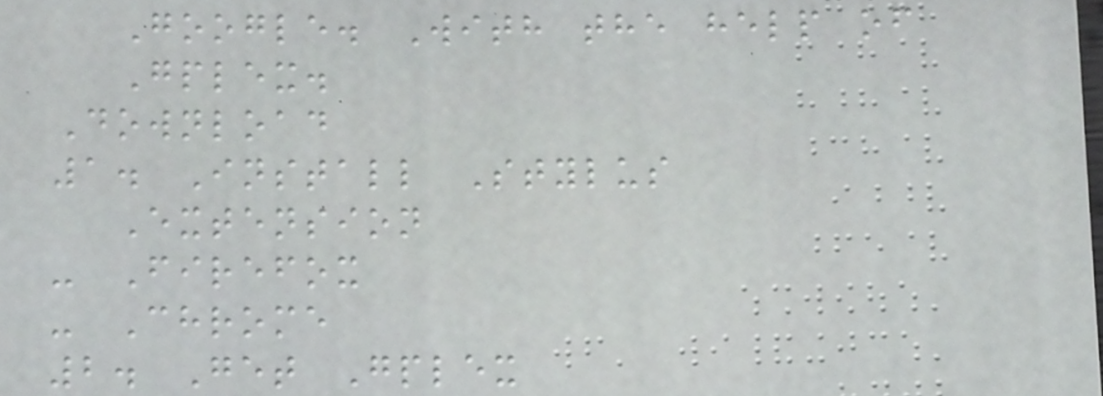Google. With the help of
Gplex.
Download
1. Install Stylus
Extension
- Firefox
- Chrome
2. Get Gplex
